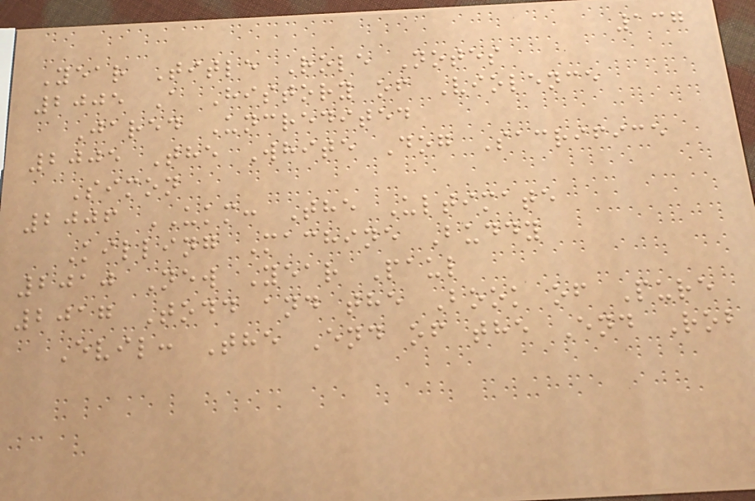137
Year Title Role Notes
2005 A History of Violence
Jared Uncredited
2005 The White Dog Sacrifice
Simon
2006 UKM: The Ultimate
Killing Machine Buddy
2010 New Year Paul
2017 Todd and the Book of Pure
Evil: The End of the End Rob
